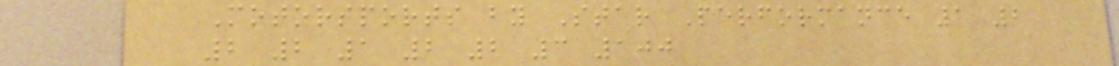Motorsports by Star Performance 1 2
2 2 1 2 2 3 100
